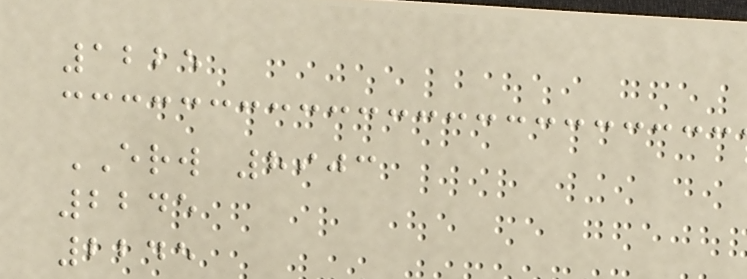1225
ERW 8903
2245
2245
